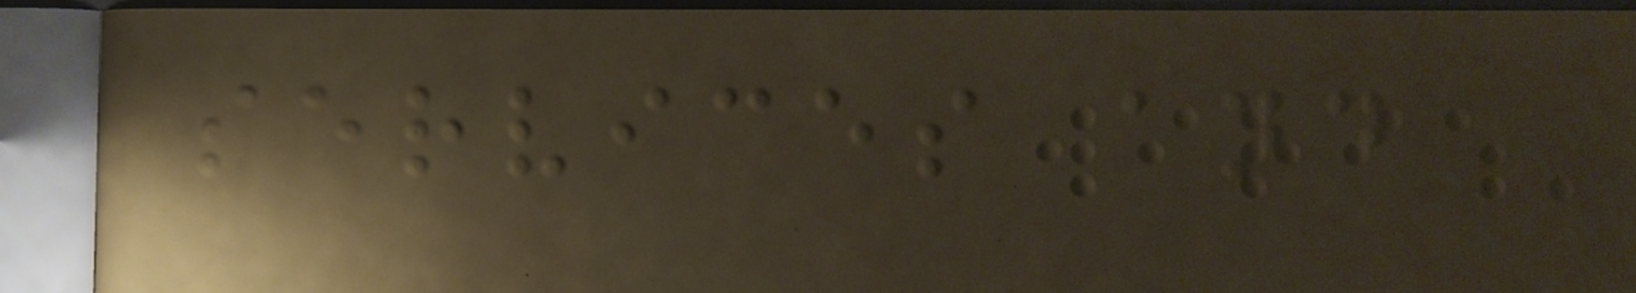services and
